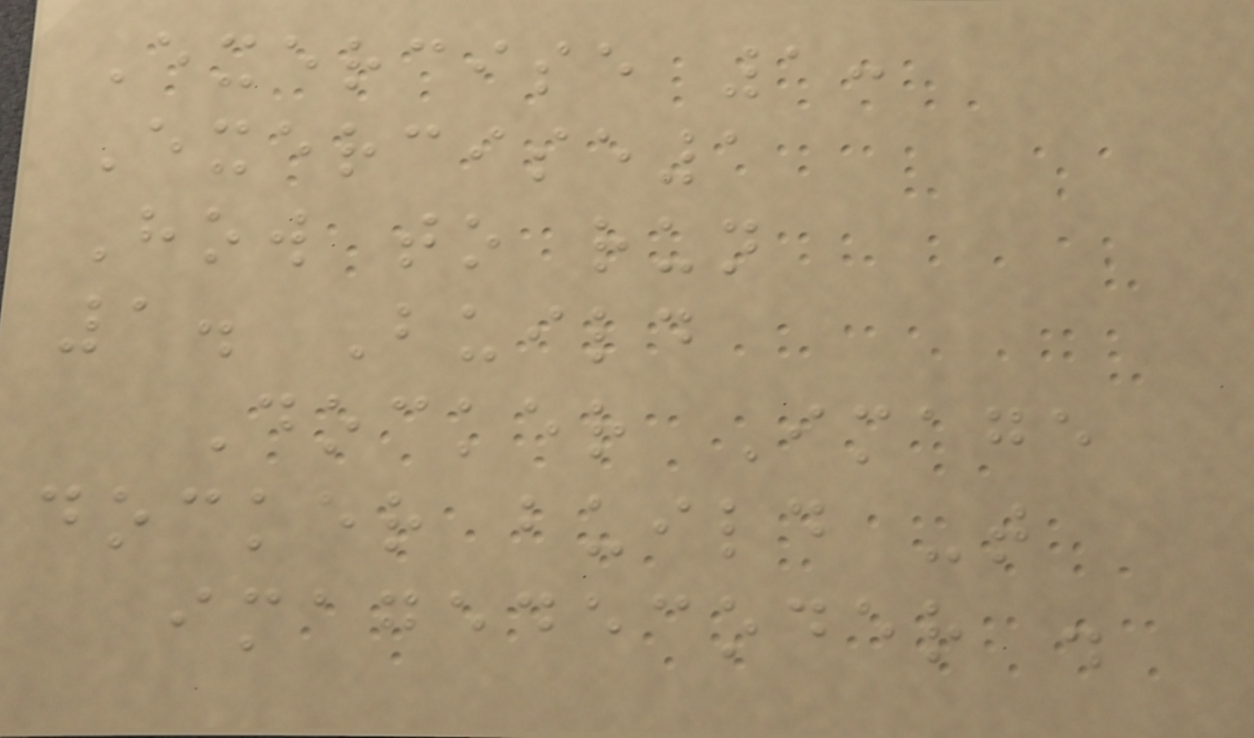Exercise 1:
Exercise1
How to run
1. Build
Docker Image
docker build -t
imagedecoder .
